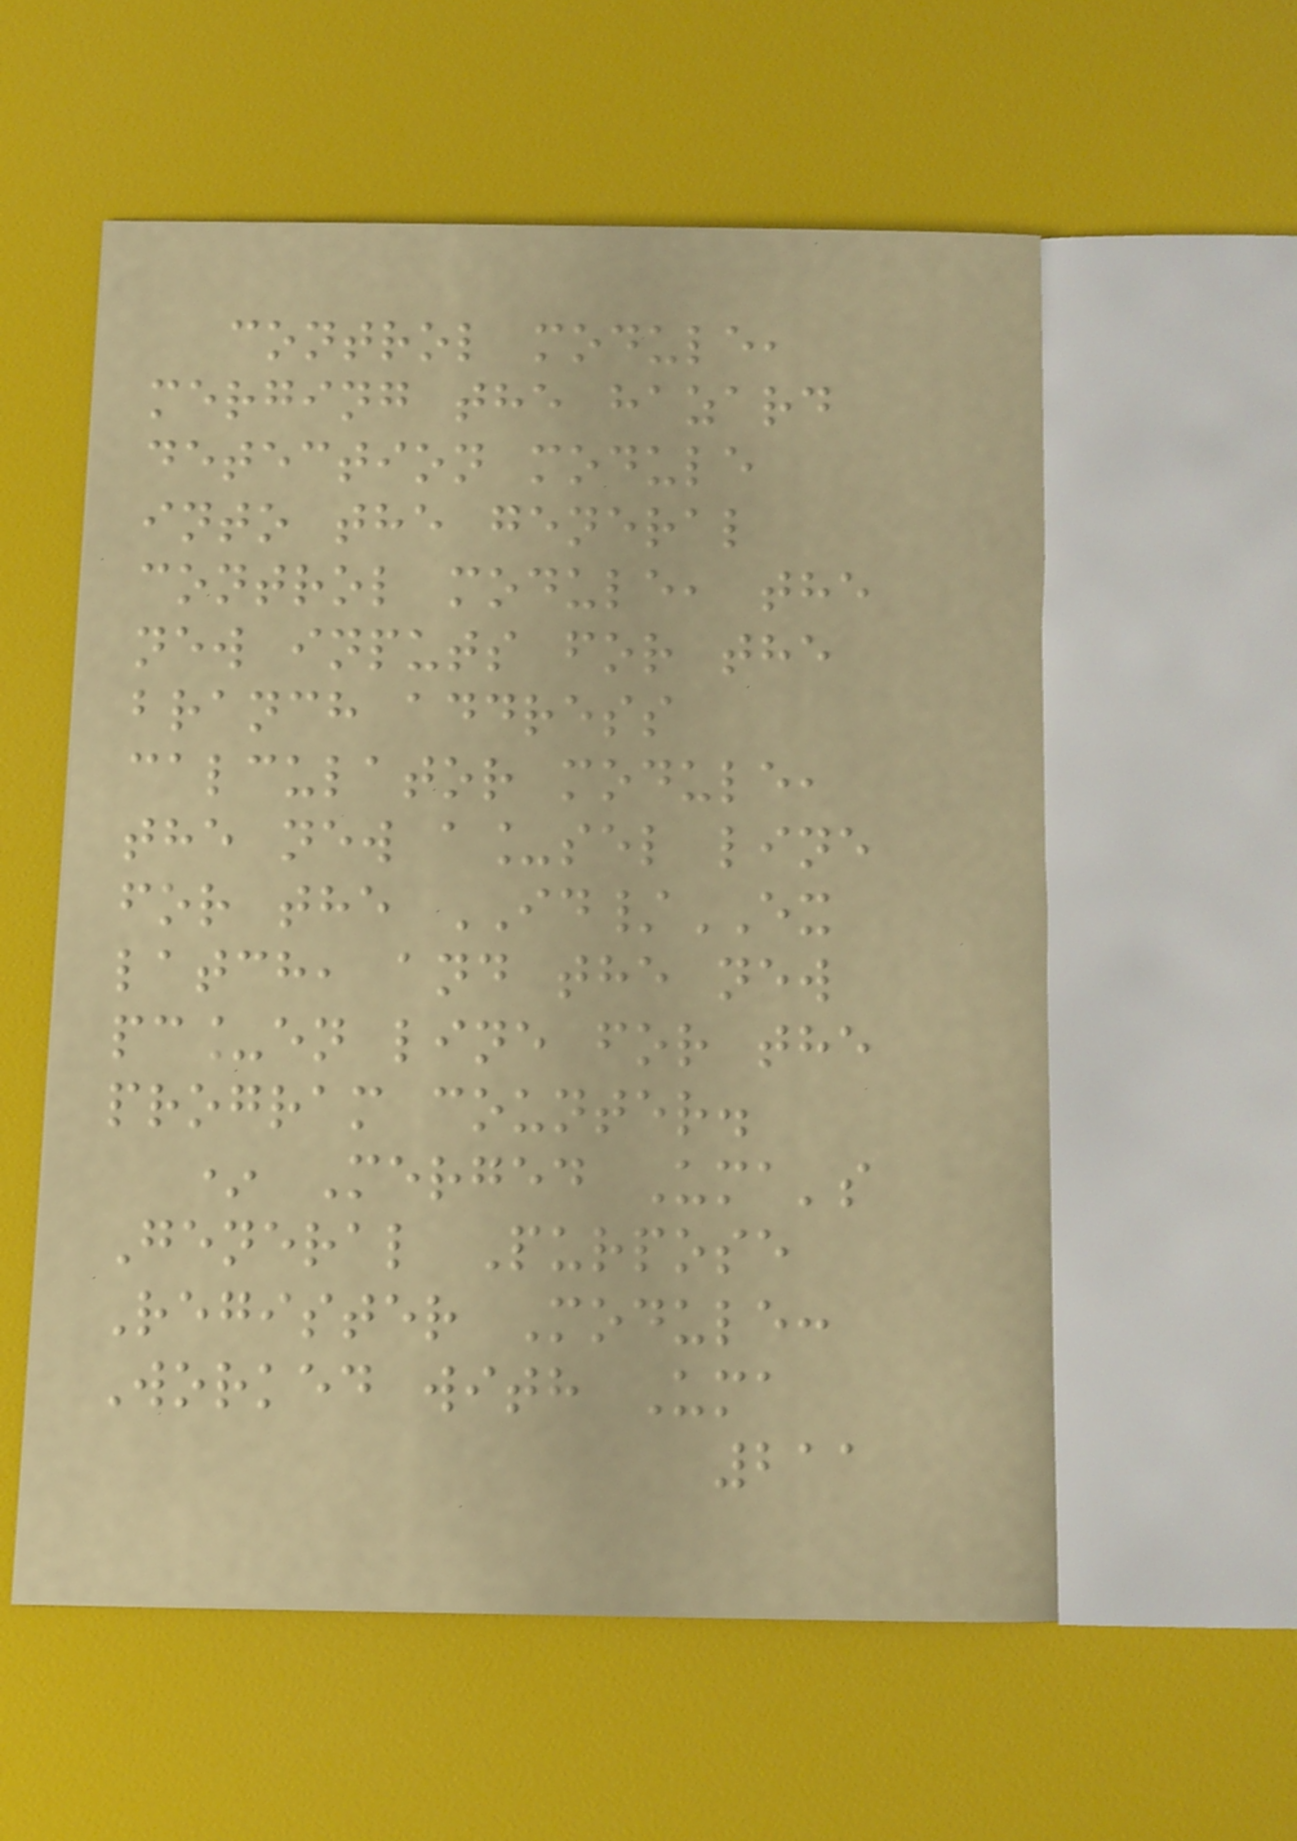control module,
merging the hazard
detection module
into the general
control module, the
new inputs for the
branch address
calculator module,
the new a_sel line
for the ID/EX
latch, and the new
pc_en line for the
program counter.
* Merged Uma's
General Purpose
Register Module:
Worked with Uma
211
